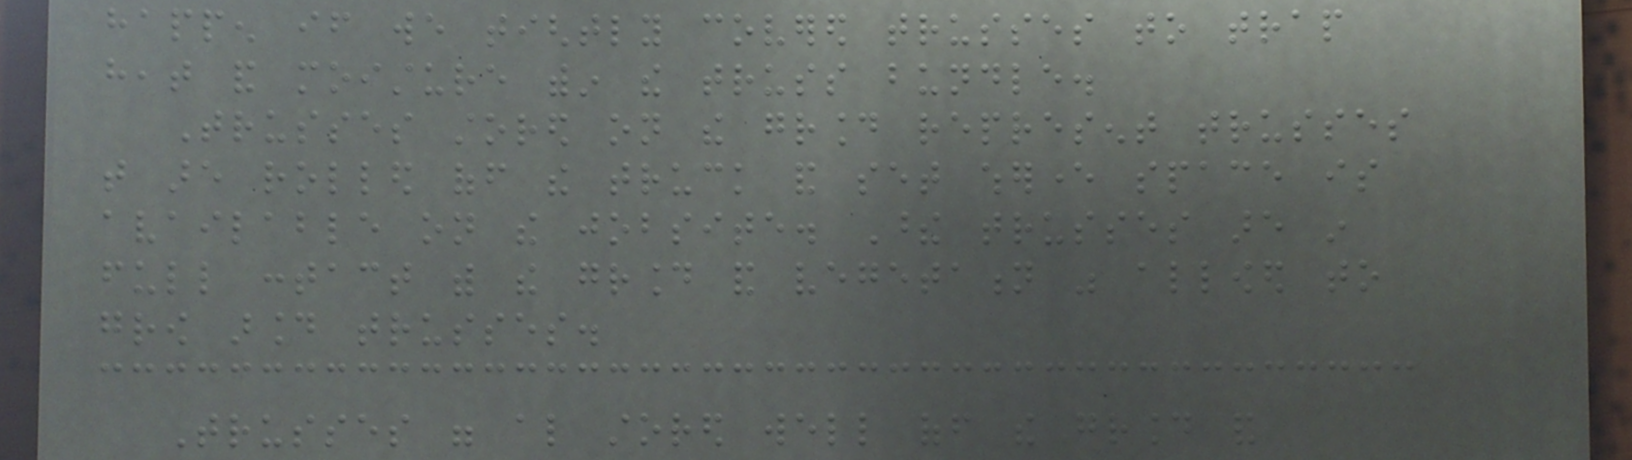happen if we tightly covered trusses to trap
heat and moisture within the truss bundle.
Trusses stored on the ground represent trusses
that are rolled off the truck and set wherever space is
available on the jobsite. These trusses are in
full contact with the ground and vegetation was allowed to
grow around trusses.
Trusses were also stored well off the ground and
